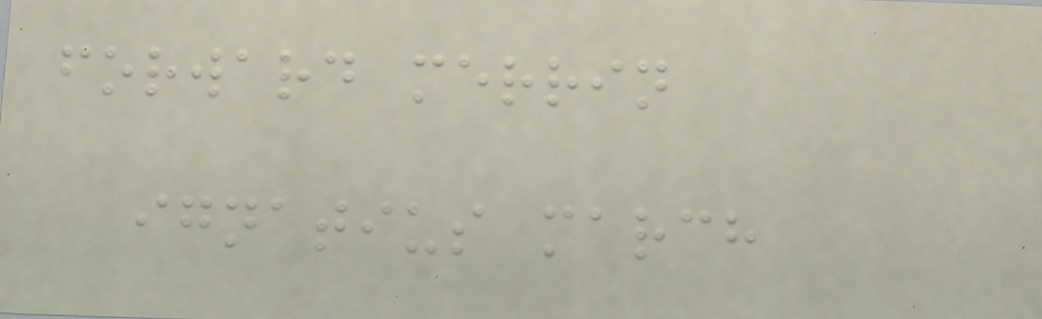forward merrin
ignatius march
